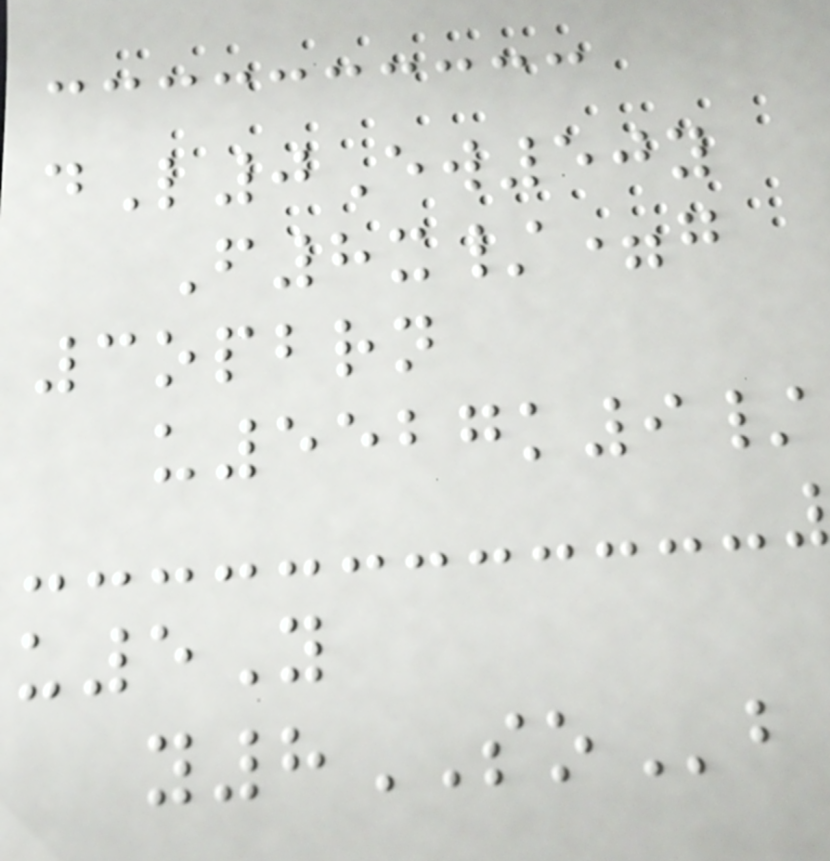dL0Ew50y
F8x/=g
3opbrn
u5527k9/
u5Y
y8SOb
